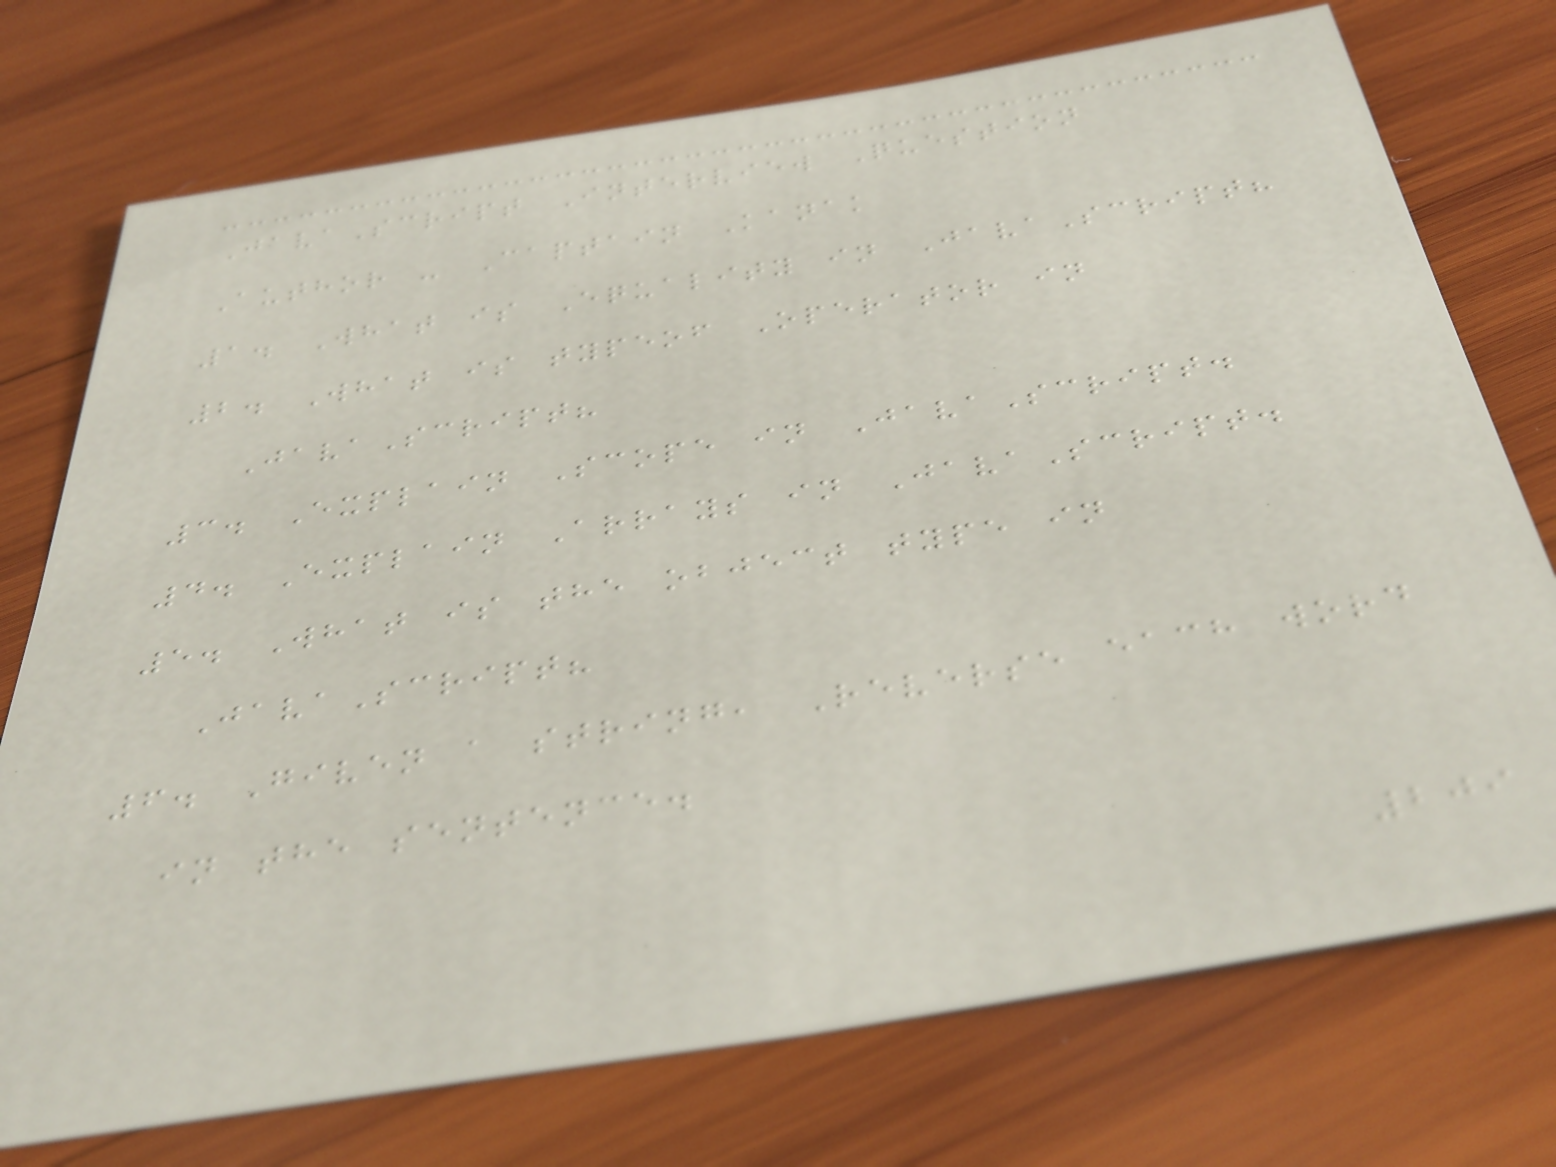JavaScript Interview Question
Author - Captain Kanak
1. What is Equality in JavaScript?
2. What is typeof Operator in
JavaScript?
3. Explain Scope in JavaScript.
4. Explain Arrays in JavaScript.
5. What is the object type in
JavaScript?
6. Given a string, Reverse each word
in the sentence.
209
